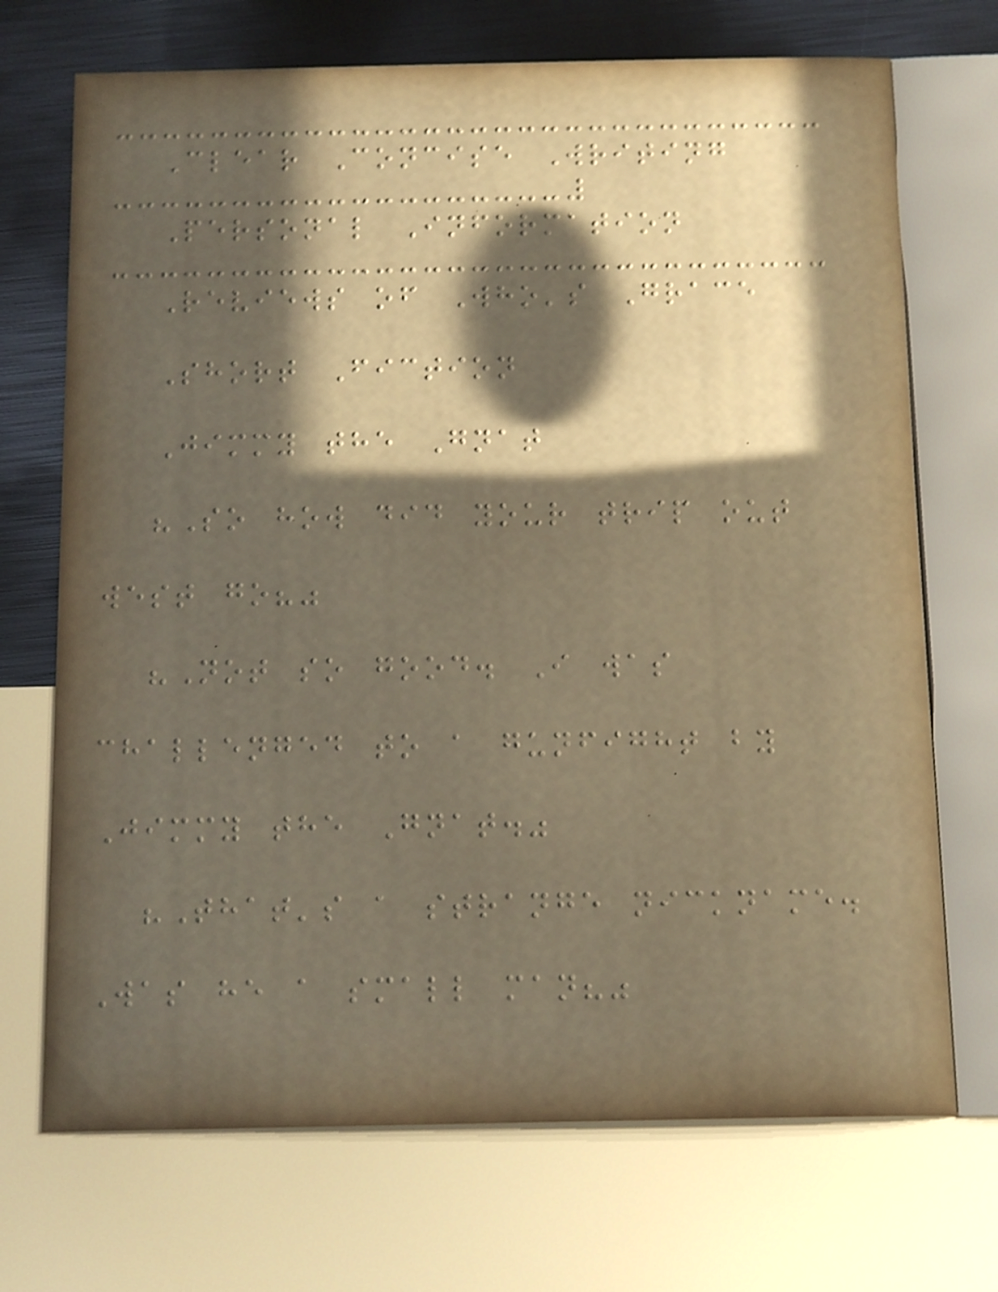Clear Concise Writing
Personal Information
Reviews of Who's Grace
Short Fiction
Jimmy the Gnat
"So how did your trip out
west go?"
"Not so good. I was
challenged to a gunfight by
Jimmy the Gnat."
"That's a strange nickname.
Was he a small man?"
